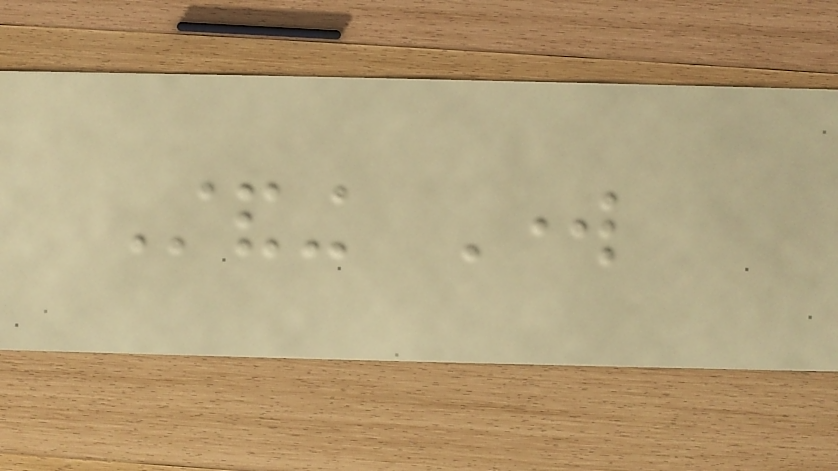Standing Work
